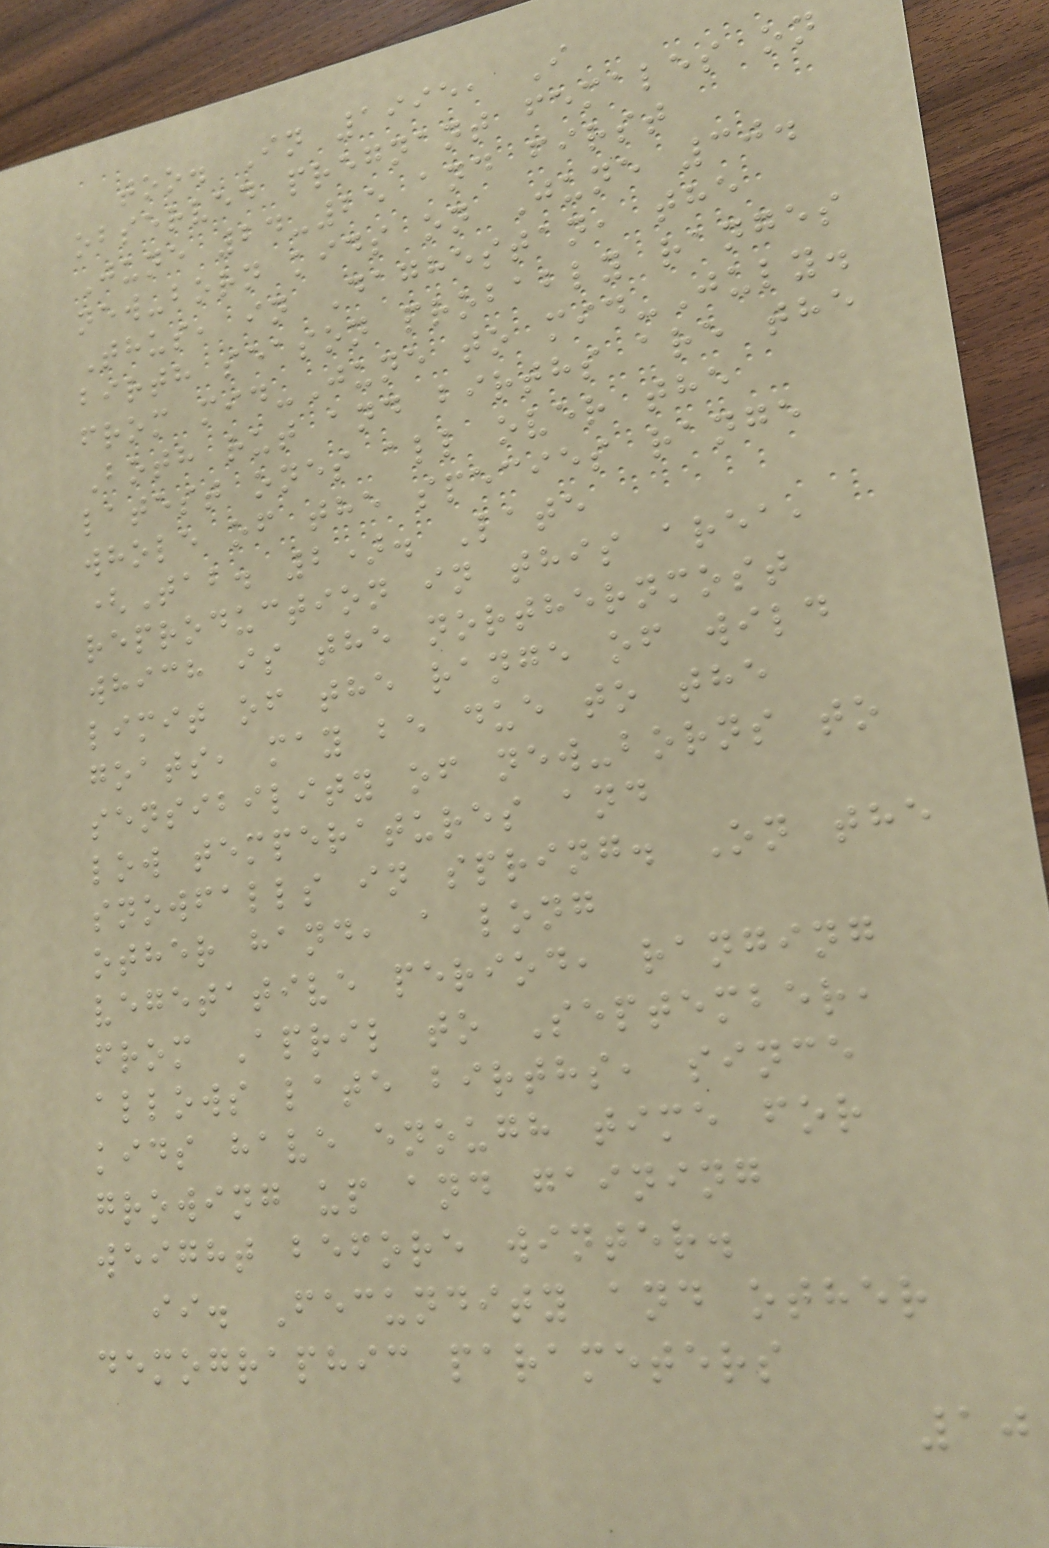too. In 1995, I
observed pregnant females on
June 24-25 and first
new-born kids on June 30.
Thus, in Daghestan, the
birth season probably ranges
from mid-June to mid-July.
Both rut and births are the
latest ones all over the
whole of the species range
(Tab. 2). Late
reproduction in this area,
which is the northernmost
limit of the range of wild
goats, may be due to the
sensibility of new-borns to
low temperatures and
snowfalls in spring. On the
other hand, a long
vegetative period, ranging
from April to September,
allows late births, since
kids have enough time for
growing up and gaining
weight before winter.
ii. Fecundity and other
demographic parameters
10
